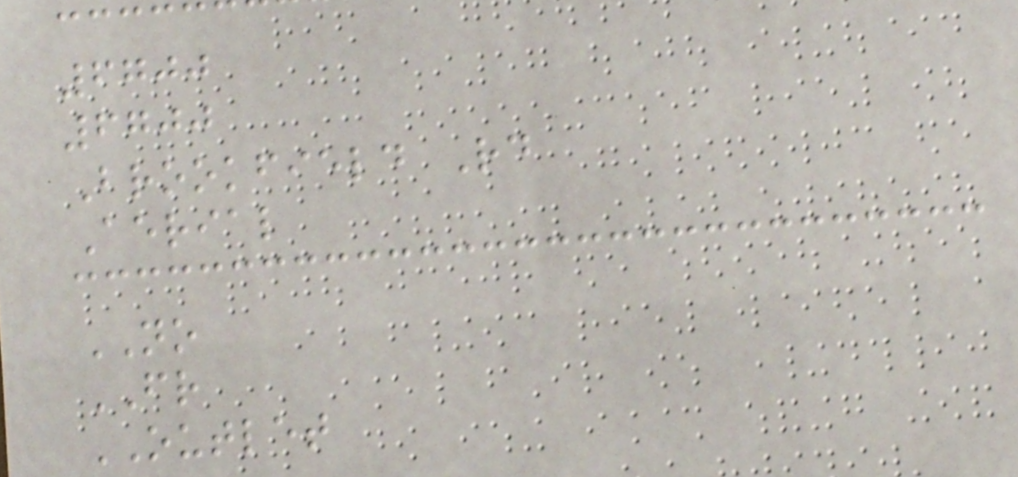6700
6700
Brookfield Rd
Aerial
NO
FR
OUTLET
